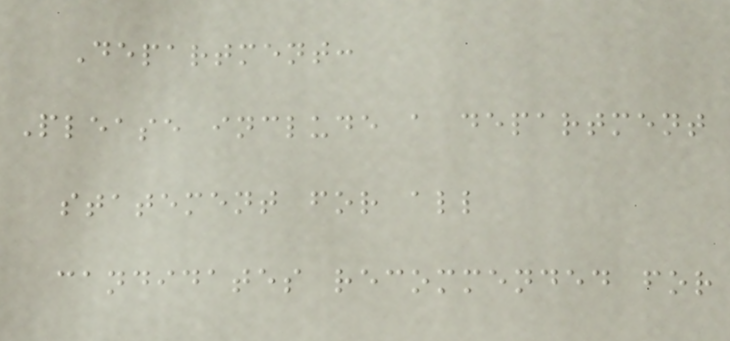Department:
Please include a department
statement for all
candidates recommended for
